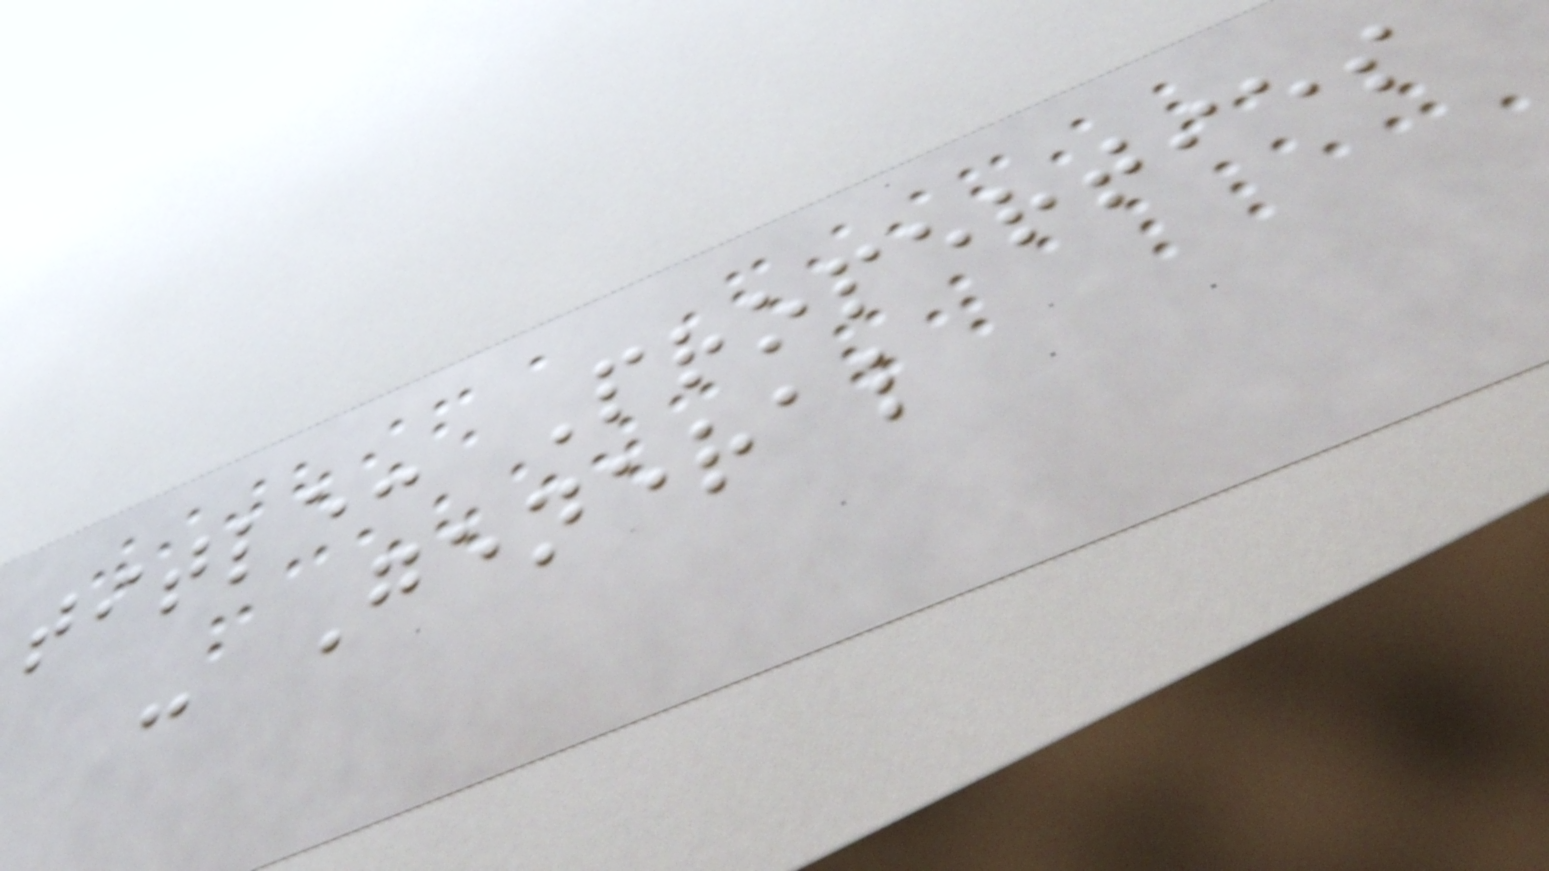title: Properties
- General
